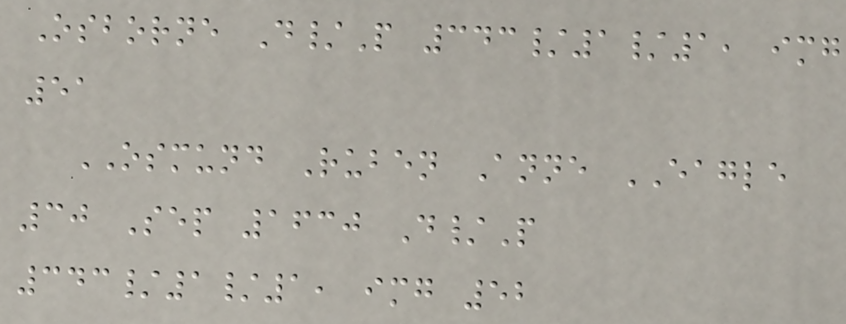Osborne D/P 343/1/1, img
51
OSMUND Ruben Anne EAGLE
30 Sep 1630 D/P
343/1/1, img 52
